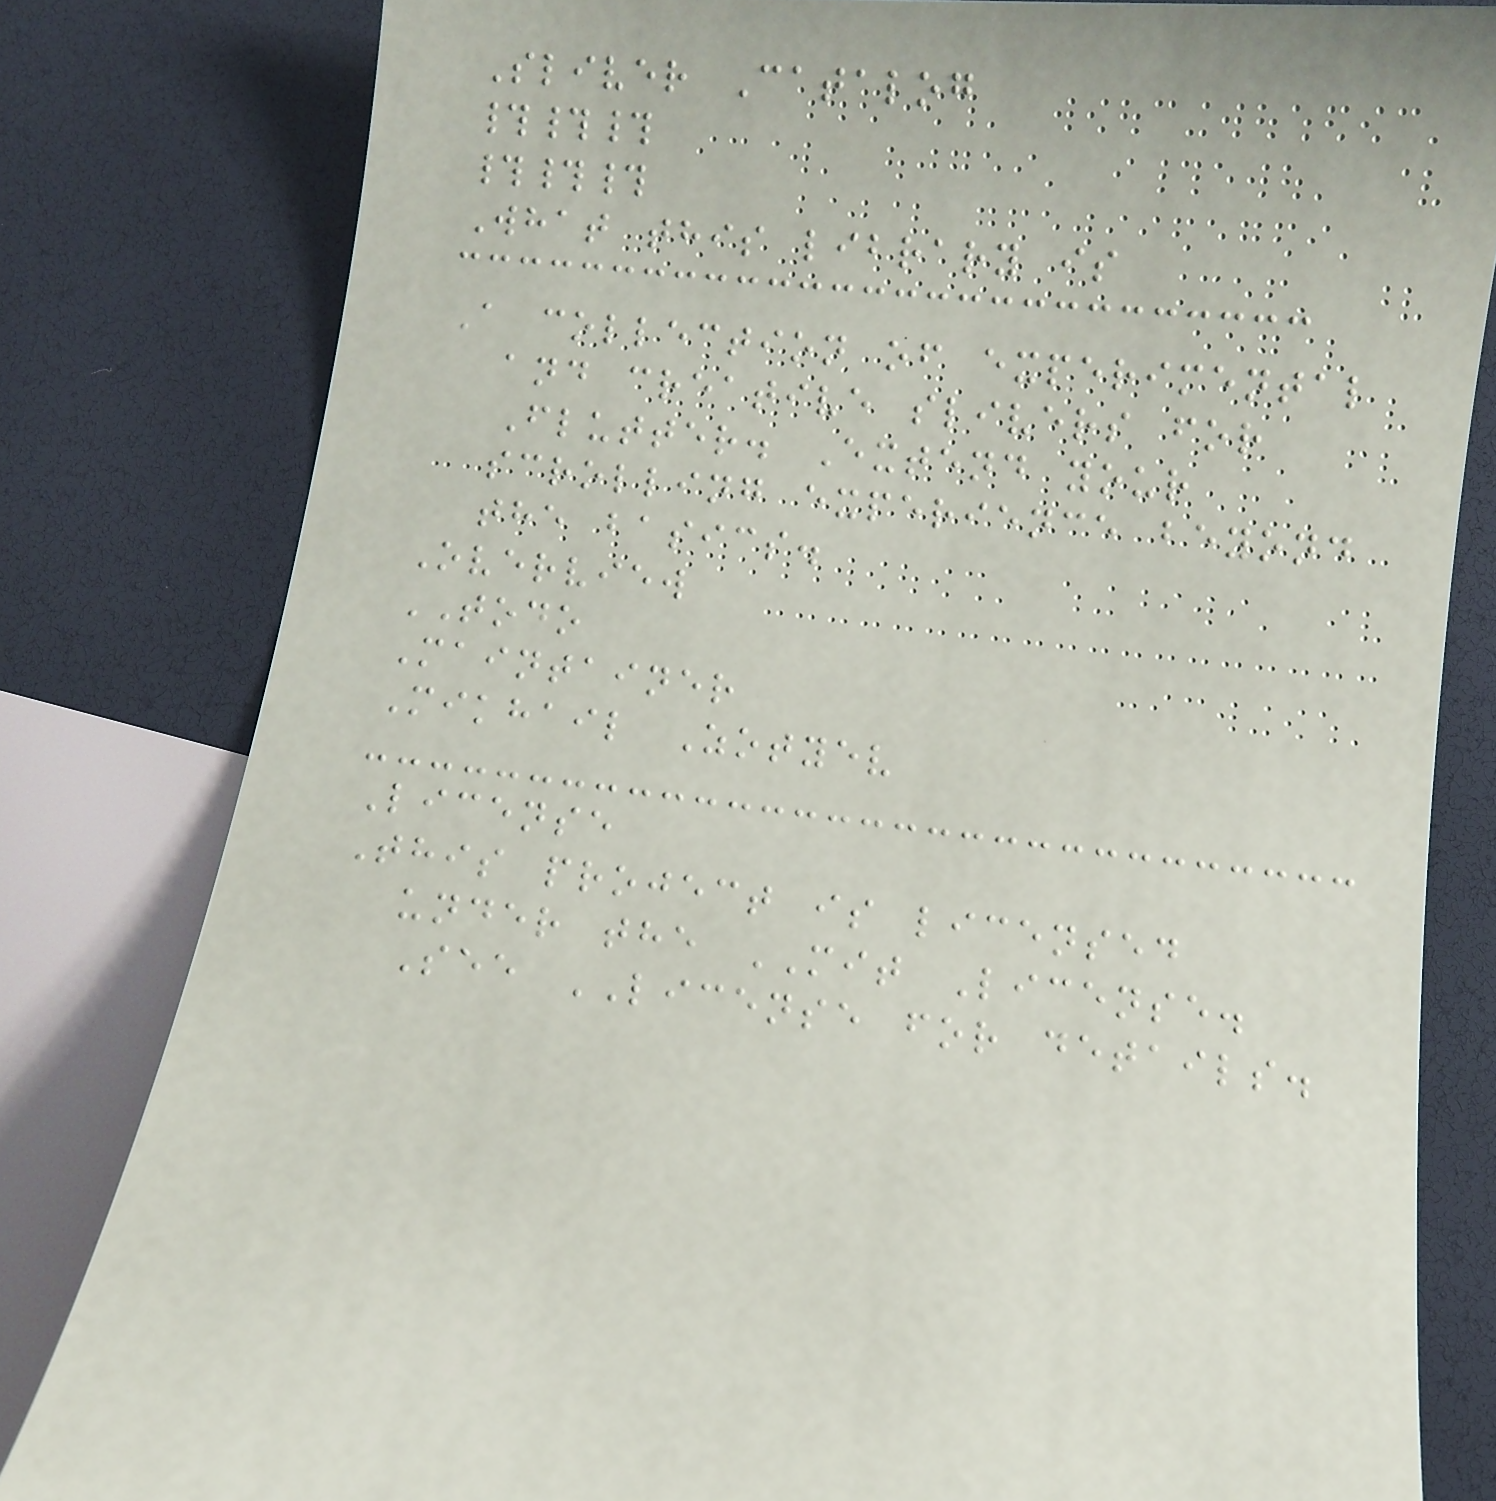Sliver Catalog
###
###
What this library is
A collection of experimental
and creative slivers for
Flutter. Extend your
scrolling experience beyond
the basics.
Overview
TODO
Maintainer
Mikhail Zotyev
License
This project is licensed
under the MIT License.
See LICENSE for details.
